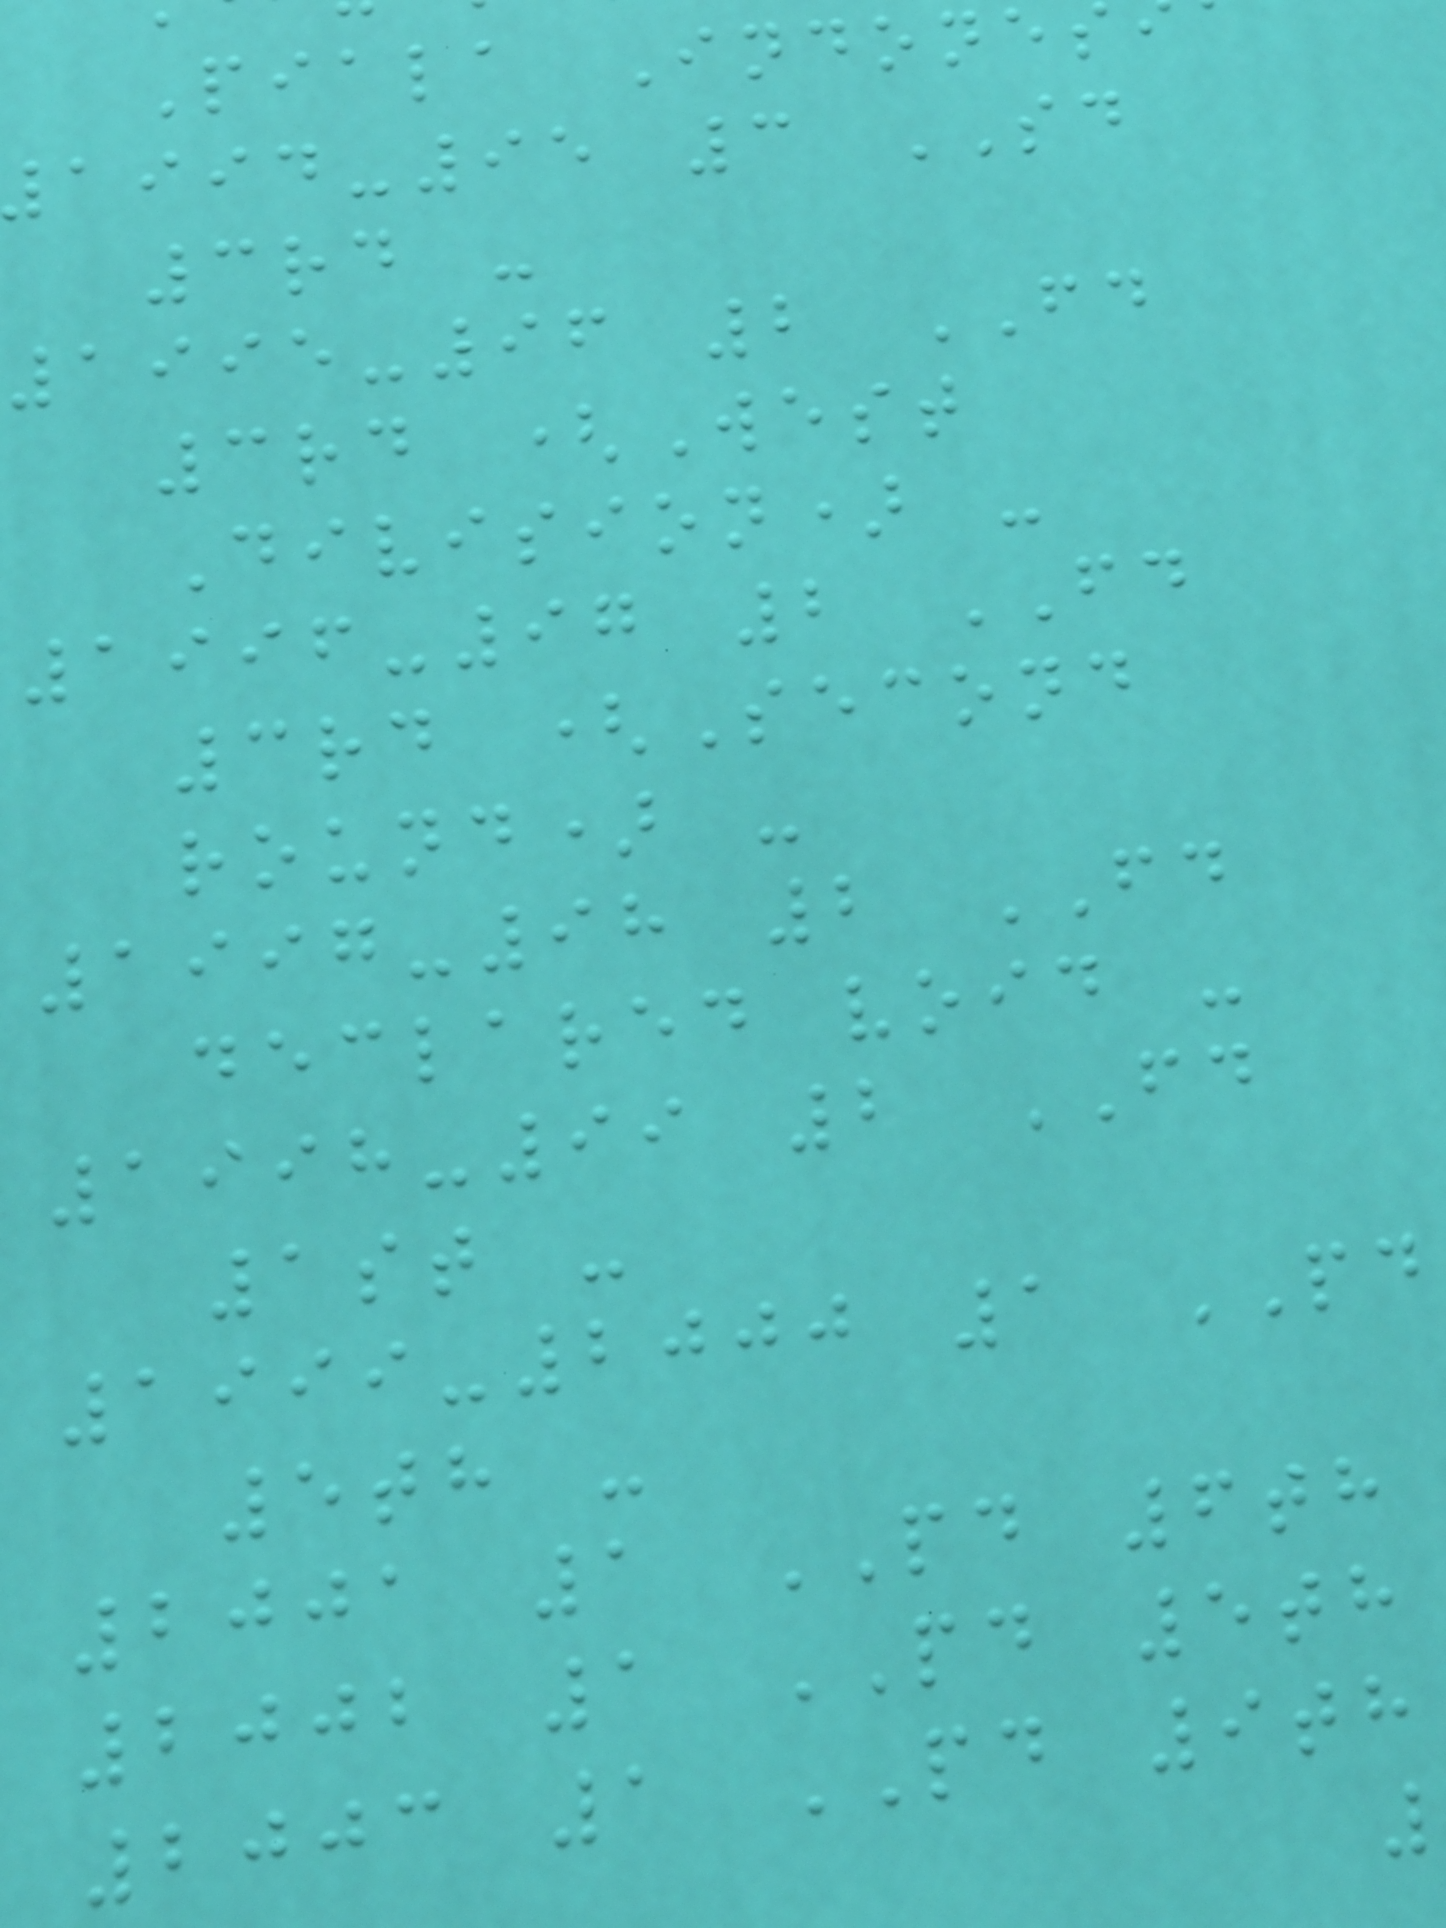Piala Indone
-95 3 SD
3rd -
1995-96 2 FD
3rd (West
Division) -
1996-97 2 FD
3rd (Second
round) -
1997-98 2 FD
declared void -
1998-99 2 FD
1st -
1999-2000 1 PD
5th -
2001 1 PD 6th
2002 1 PD 5th
2003 1 PD 9th
